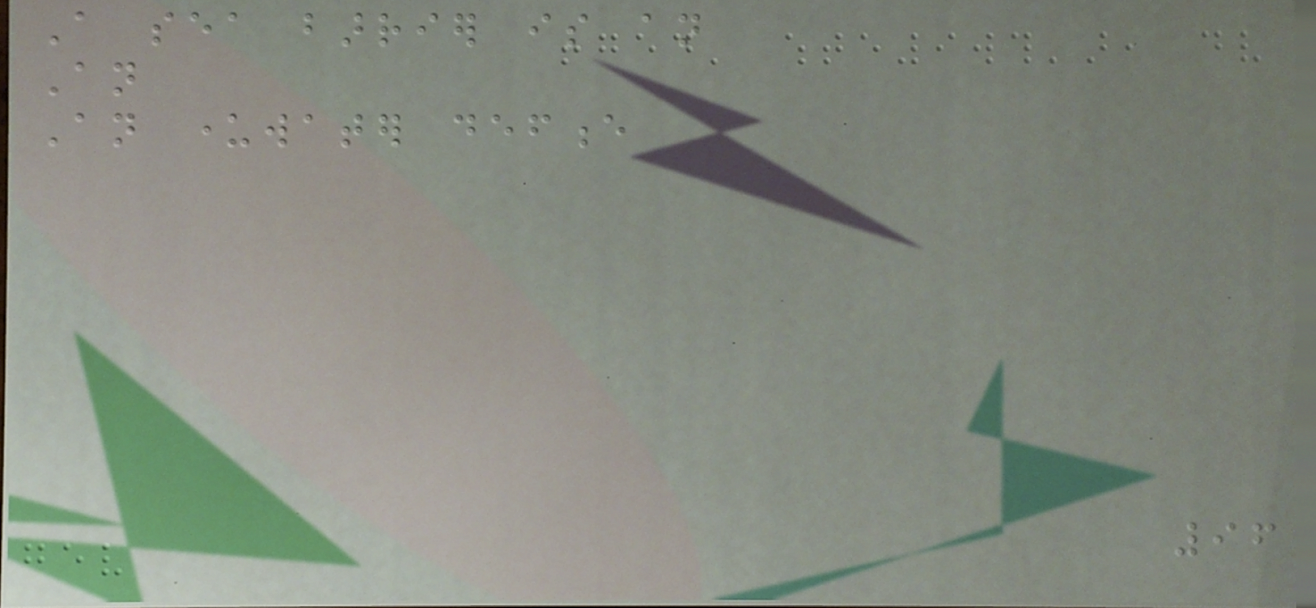A sea barrier is an
An
An underwater defence
96
